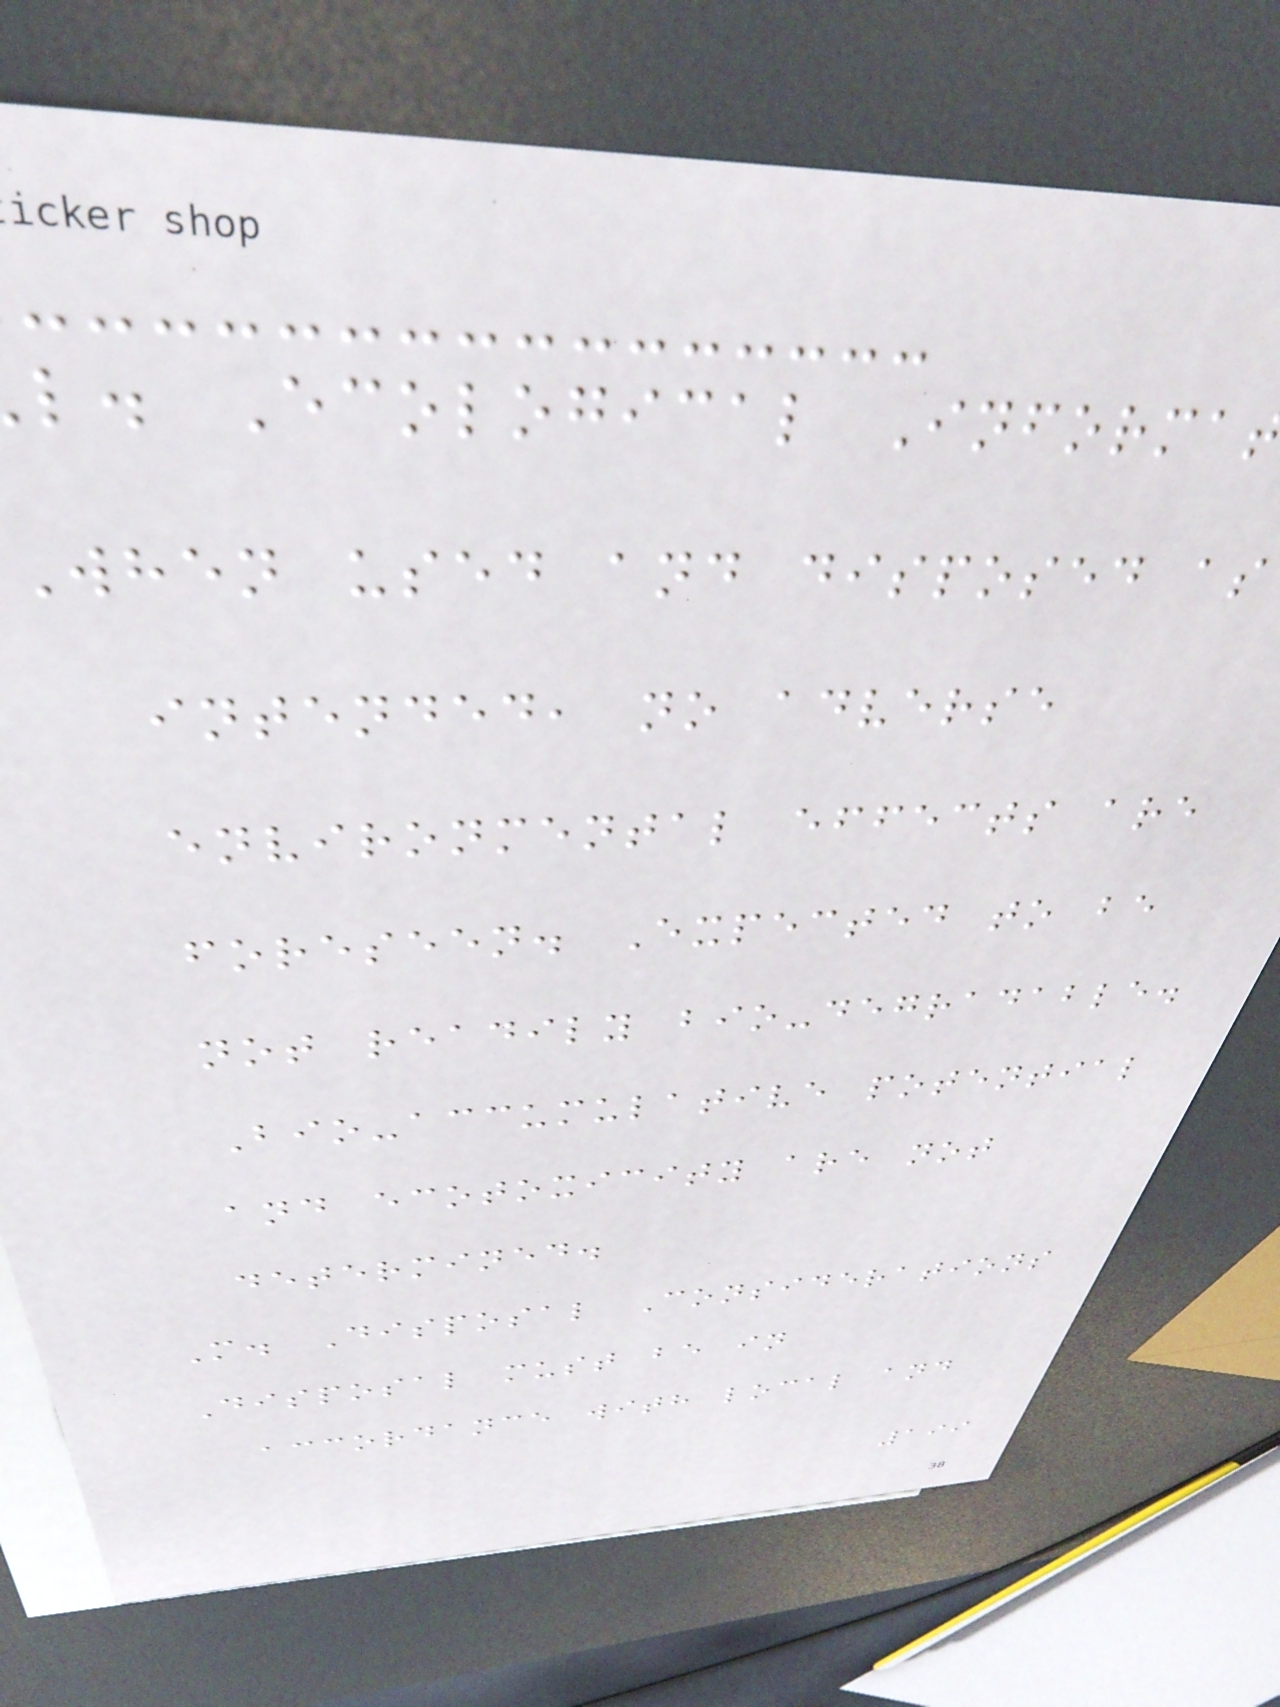l. Ecological Informa
When used and disposed as
intended, no adverse
environmental effects are
foreseen. Expected to be
not readily bio-degradable.
Bio-accumulative potential
and ecotoxicity are not
determined.
M. Disposal Considerations
Disposal must be in
accordance with local and
199
